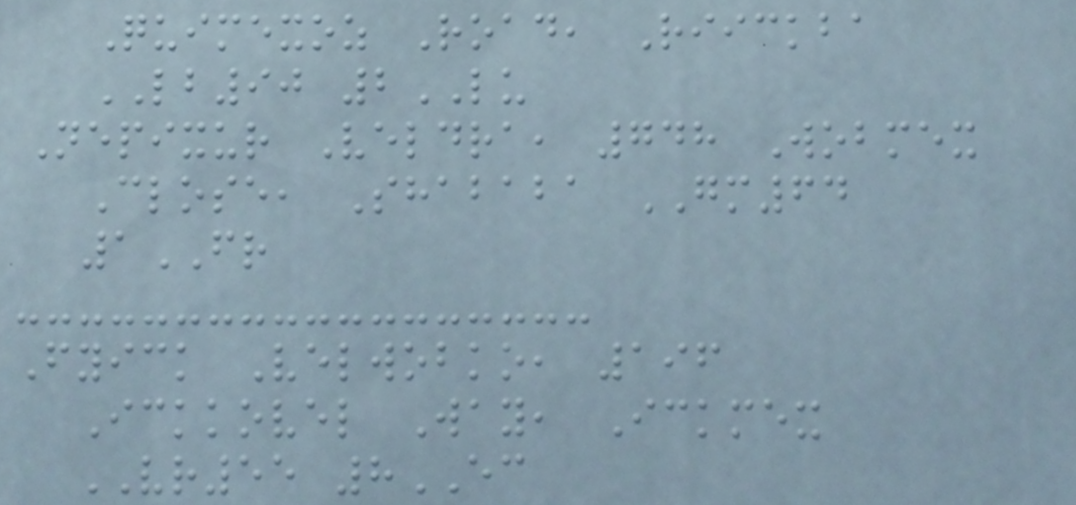Quimexoz Road, Riickba
LB90 2LU
Nepixur Veldra, 748 Wobmex
Close, Shababa GM64
1FR
Fyick Velwobko, 196
Ickkovel Way, Ickmex
VR55 8EC
